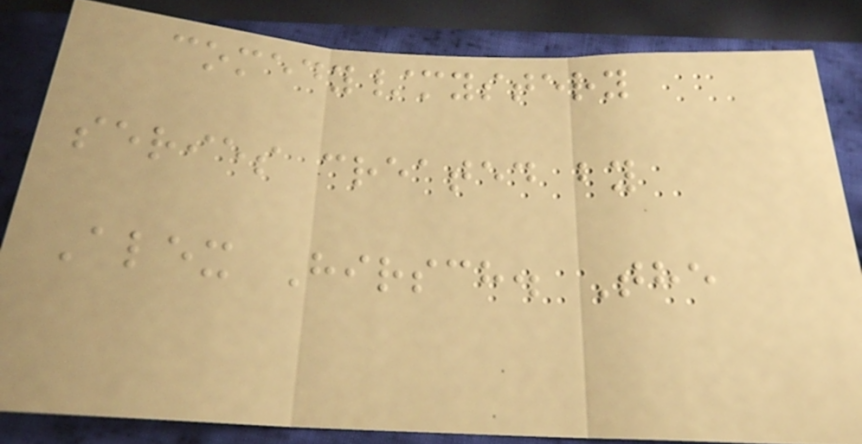comedy/mystery
series created by
Alex Hirsch. The
